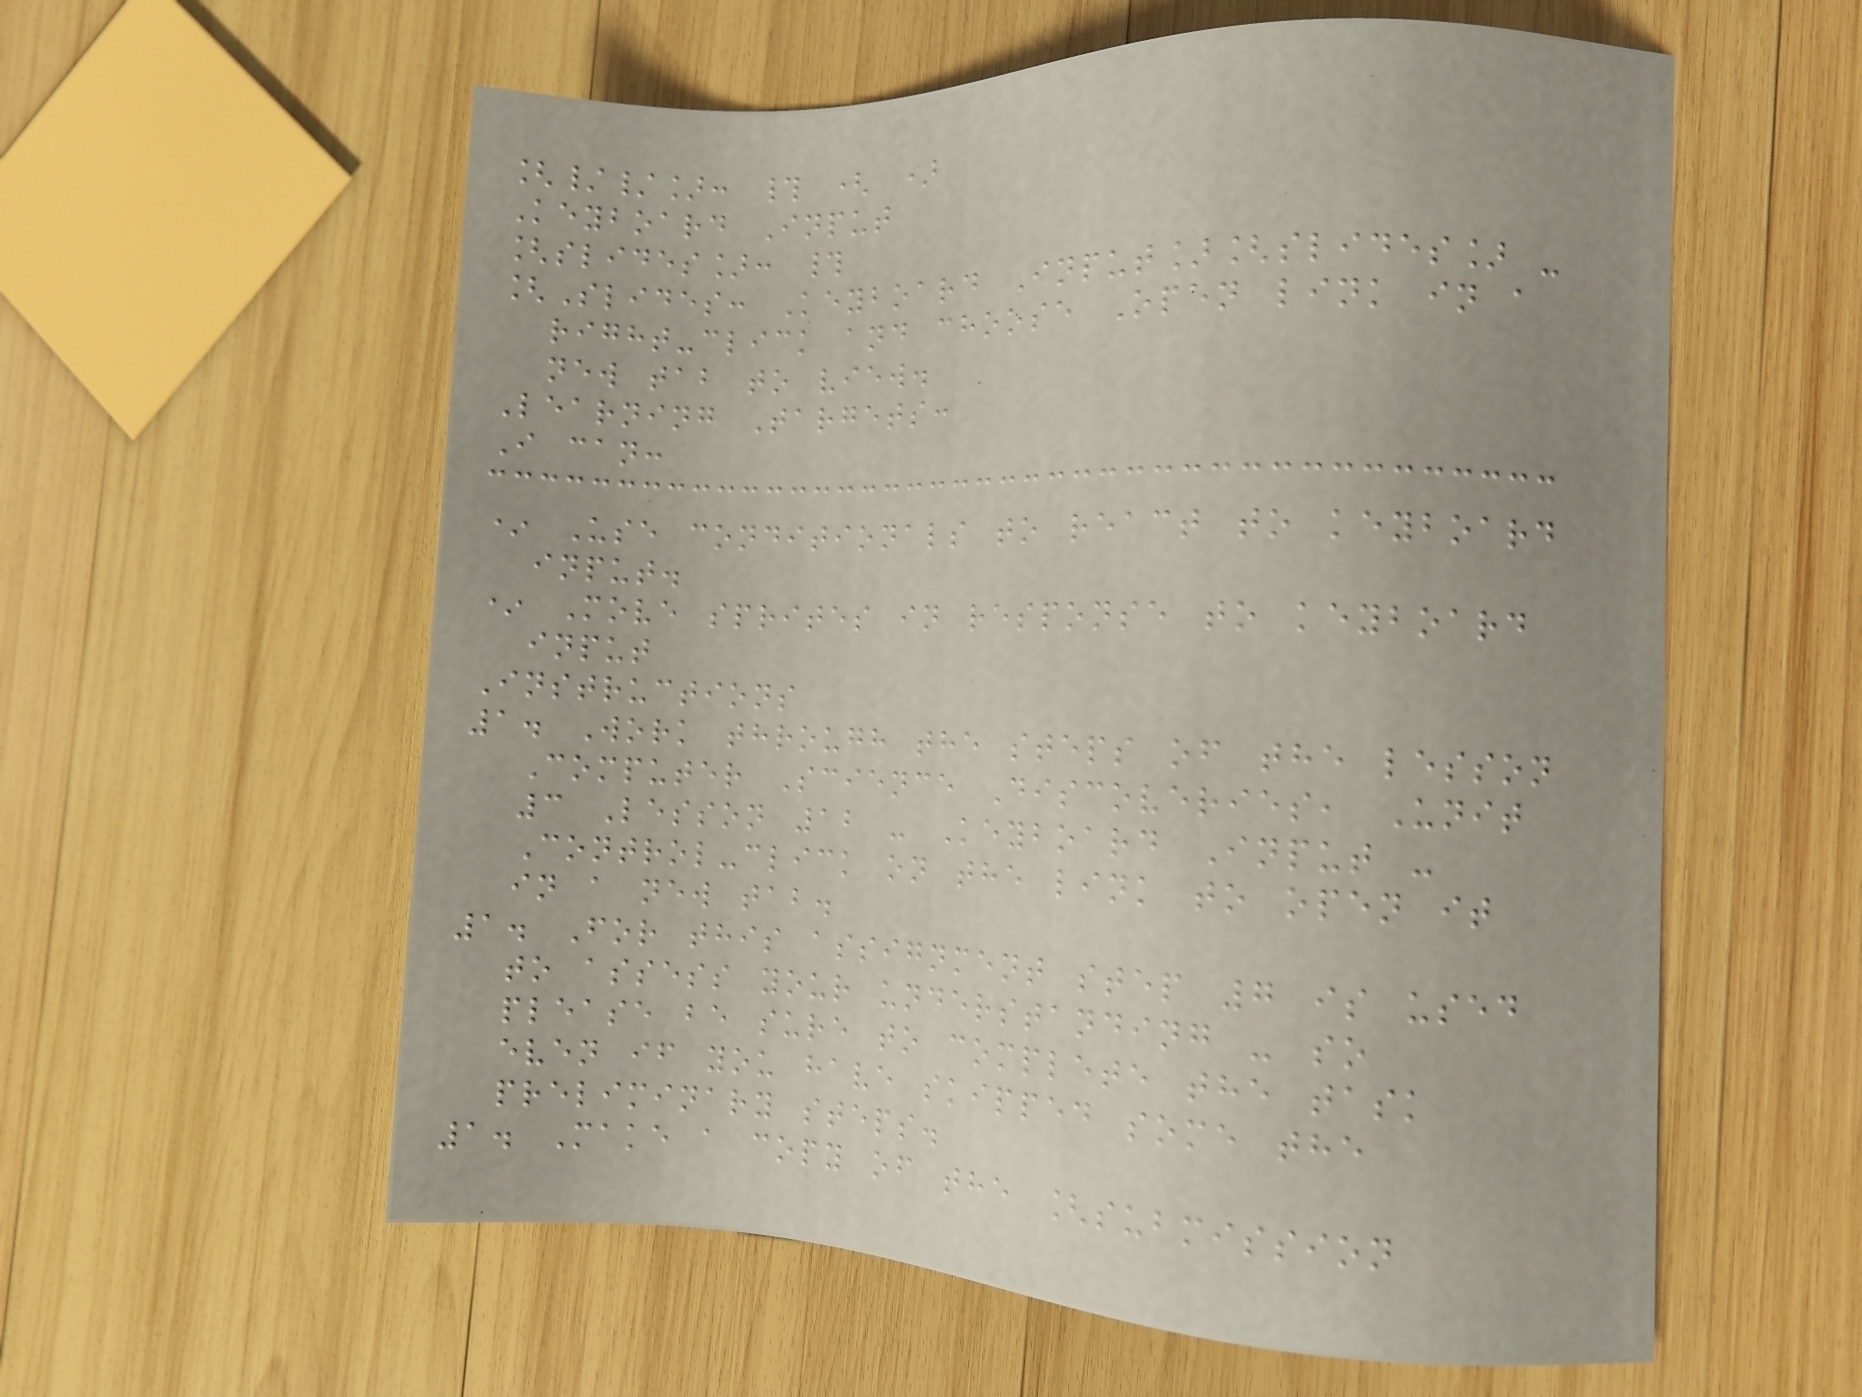[//]: # ( )
Keyboard Input
[slides]: #
[Slides: Keyboard Input][slides] -
right-click and choose Open link in a
new tab to view.
Learning Targets:
I can:
* Use conditionals to react to keyboard
input.
* Move sprites in response to keyboard
input
Instructions
1. Work through the steps of the lesson
Computer Science Discoveries, Unit
3 Lesson 12 - Keyboard Input -
Control-click on the link to open it
in a new tab.
1. For this assignment step 7 is used
to assess your understanding - so
please be sure to complete the task
even if you have skipped some the
preliminary steps.
1. Make a copy of the [submission
